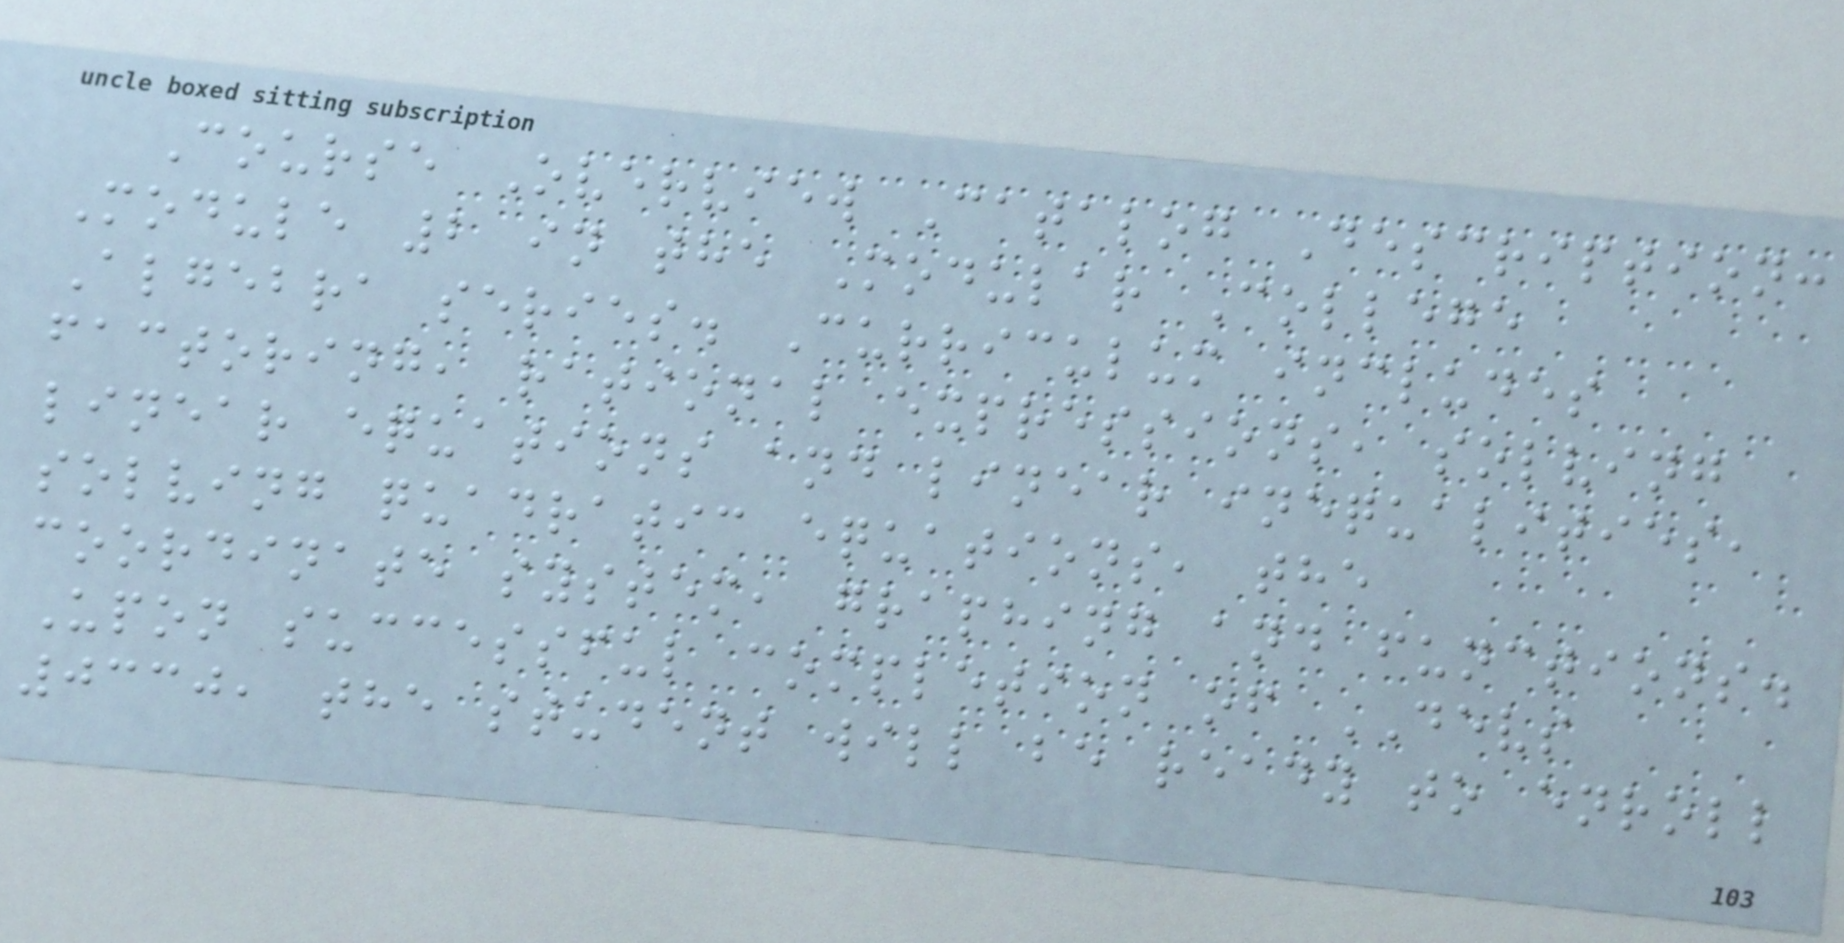Course Overview Catalog Description:
Module 2 in the Modular College
Algebra series. Curriculum includes
factoring, rational expressions, solving
linear equations and linear inequalities,
solving quadratic equations, the
coordinate system, graphing and functions.
Upon successful completion of DEVS
0330, the student will be ready to enroll
